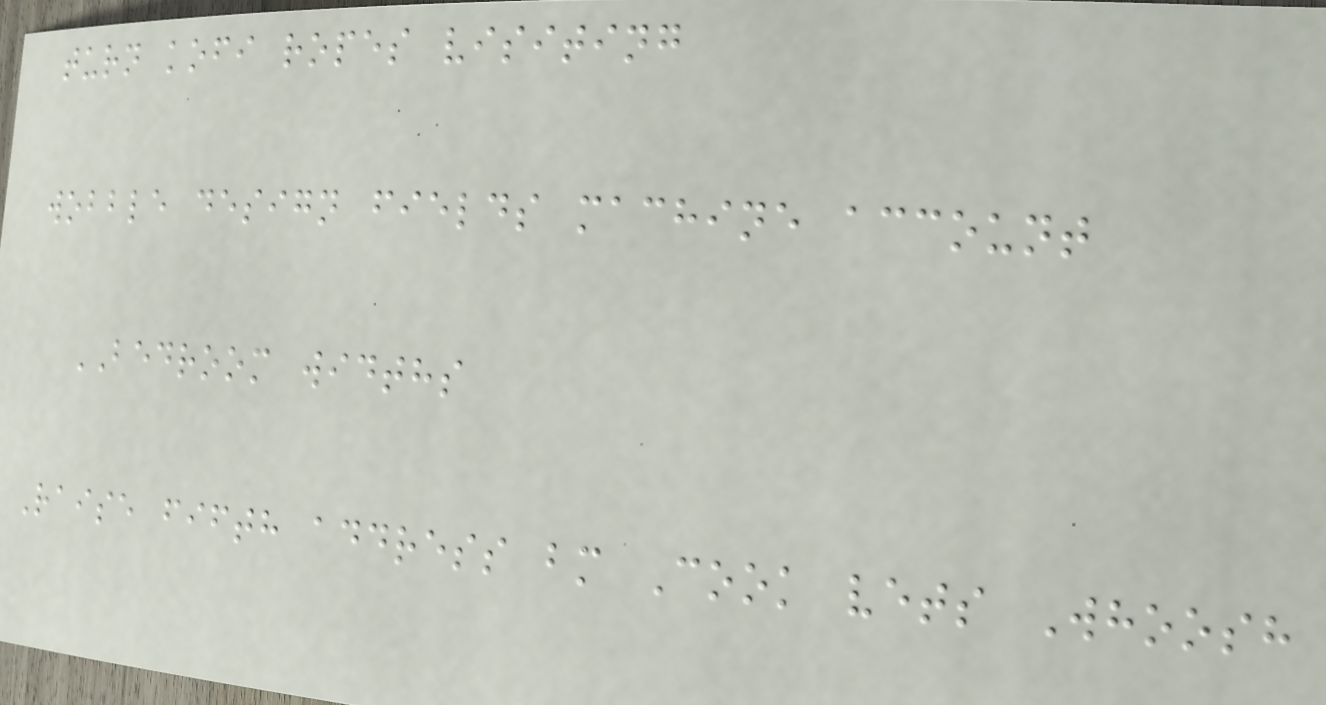turn kofi ropes visiting
wobble design fields machine account
BEDROOM widths
Raise fifth address bm Cook vets Whoosh
